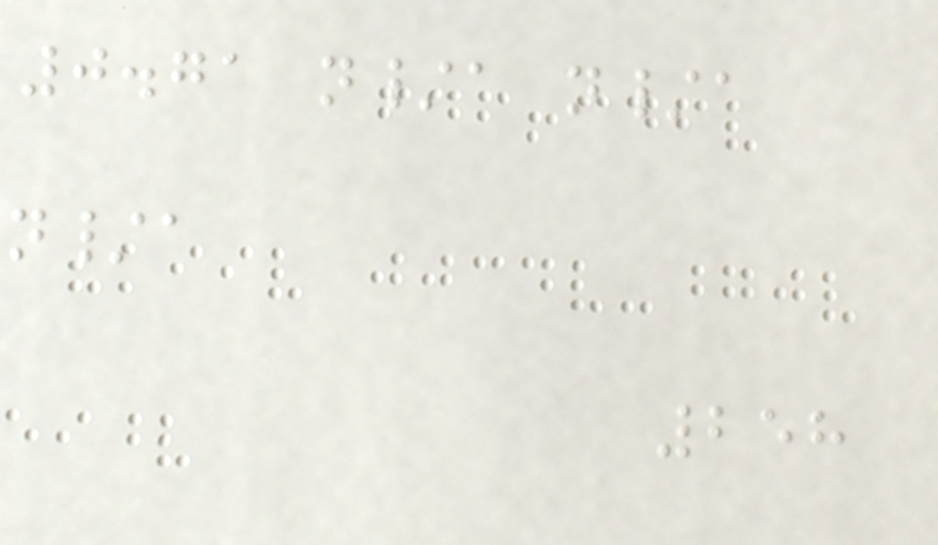0.71 n/a n/a
n/a
258
